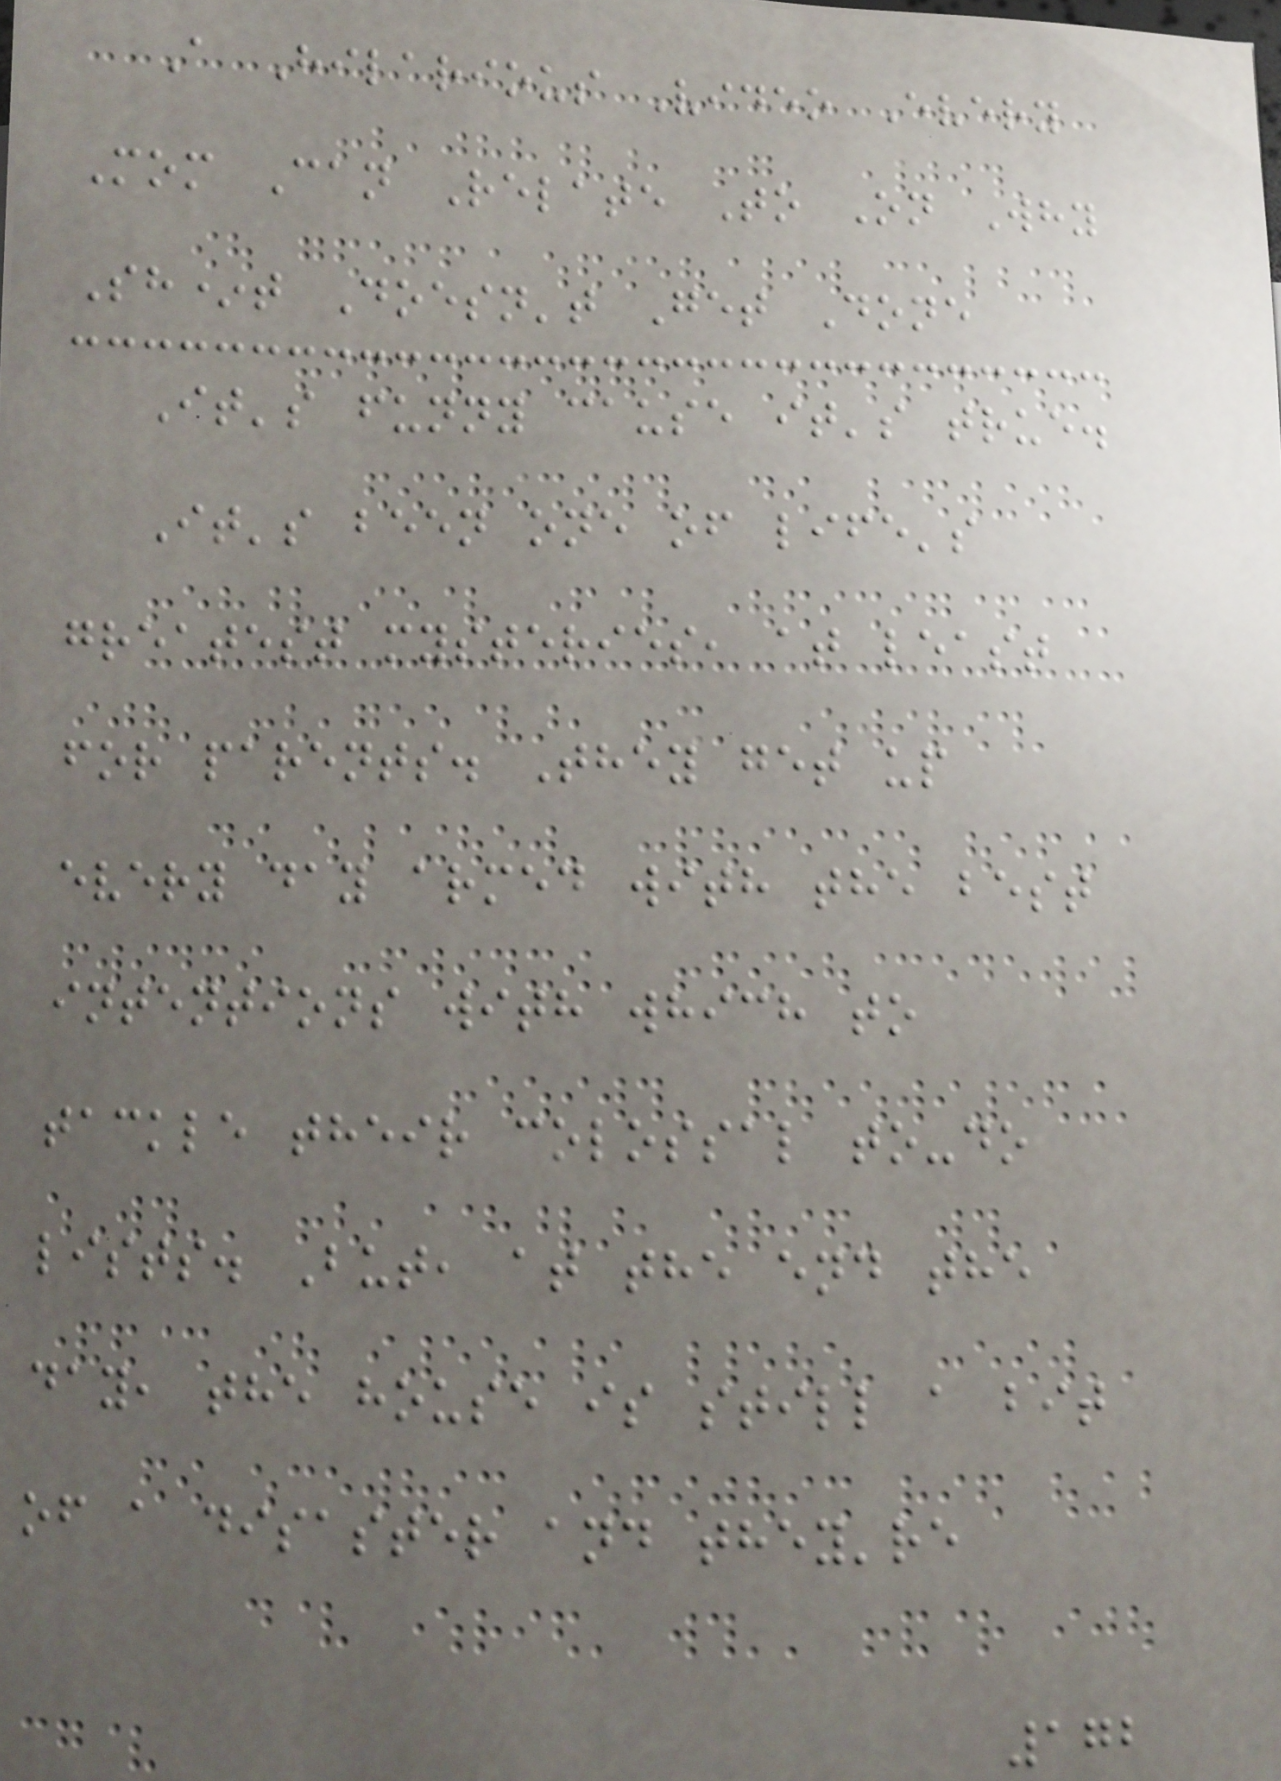A Hilarious Video Every
Mom Can Relate To On Why
Sh*t Doesn't Get Done
It's funny cause it's true.
It's been one of life's
greatest mysteries, at least
for parents. They get up
every day armed with the best
intentions with which to
tackle their colossal to-do
lists. But, at the end the
day, the house is still a bit
of a disaster and they're
172
